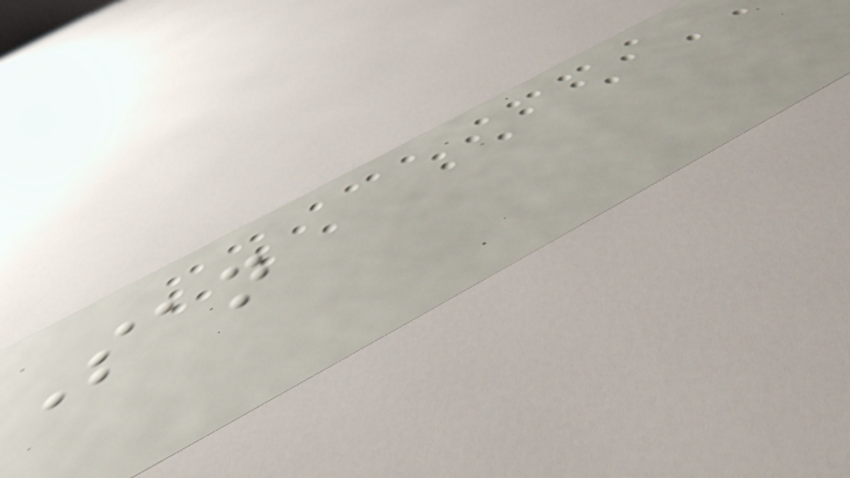San
